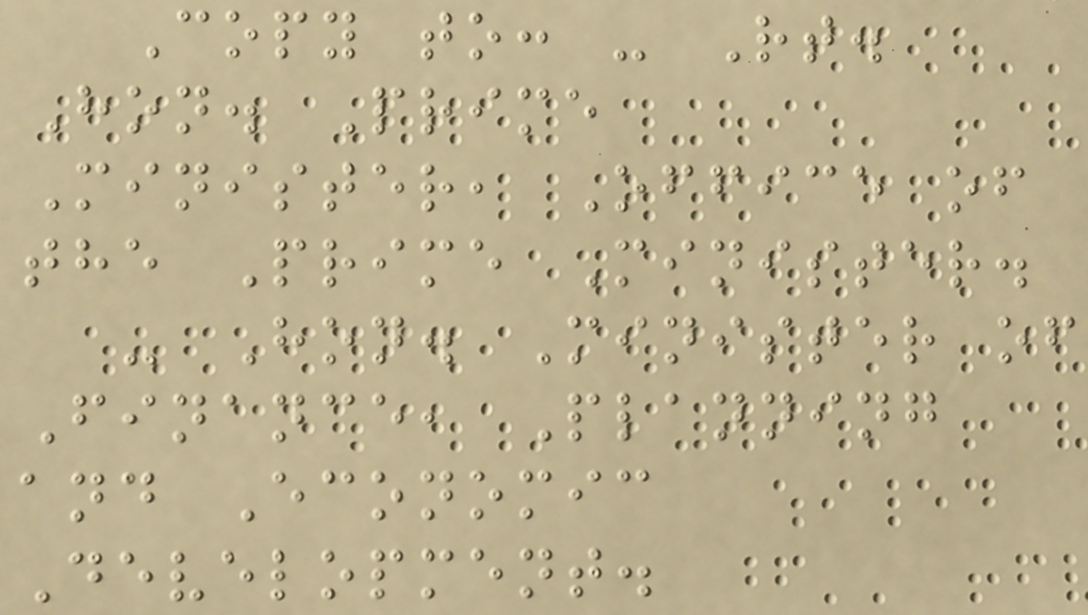Copy to: - Rt.
Hon. Prime
Minister, Office of
the Prime Minister.
- Hon. Minister of
Finance, Planning
and Economic
Development.
